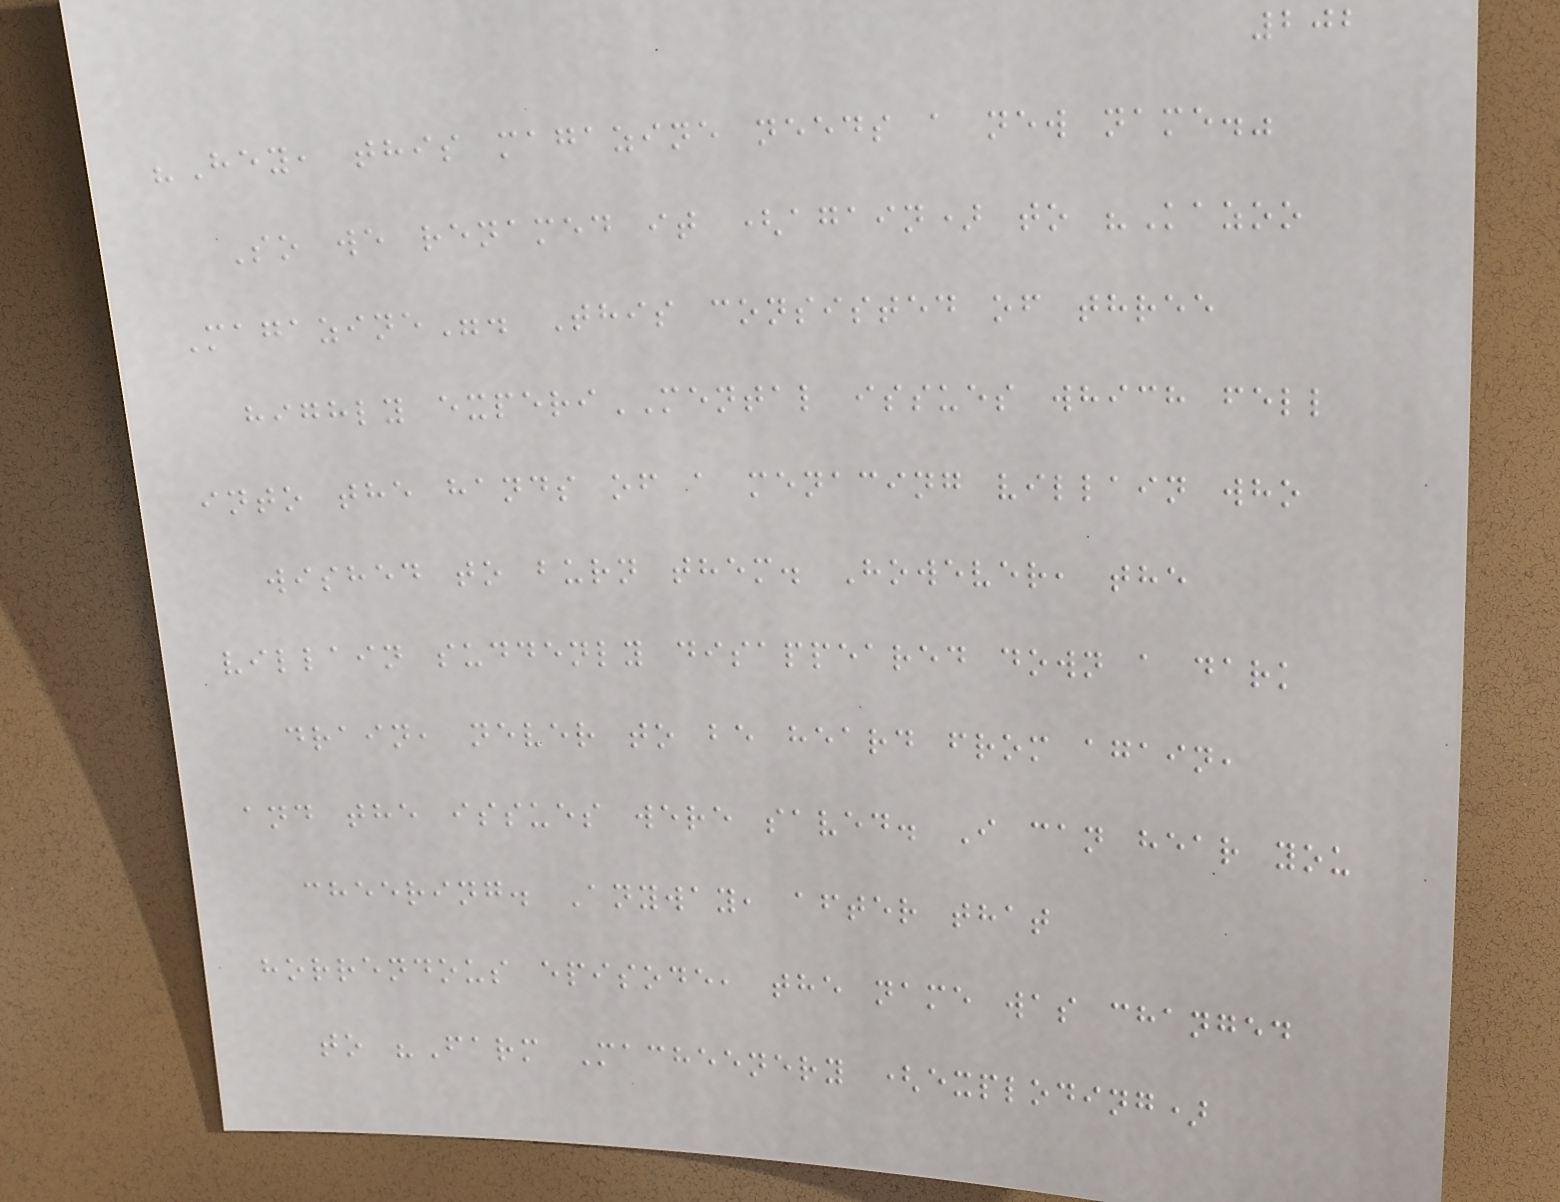202
"Hey, this magazine needs a new name."
So we renamed it (again) to "Kazoo
Magazine". This consisted of three
highly experiMENTAL issues which fell
into the hands of a menacing villain who
wished to burn them. However, the
villain suddenly disappeared down a dark
drain, never to be heard from again,
and the issues were saved. I can hear you
cheering. Anyway, after that
horrendous episode, the name was changed
to "Farm Macheenery (exploding)
